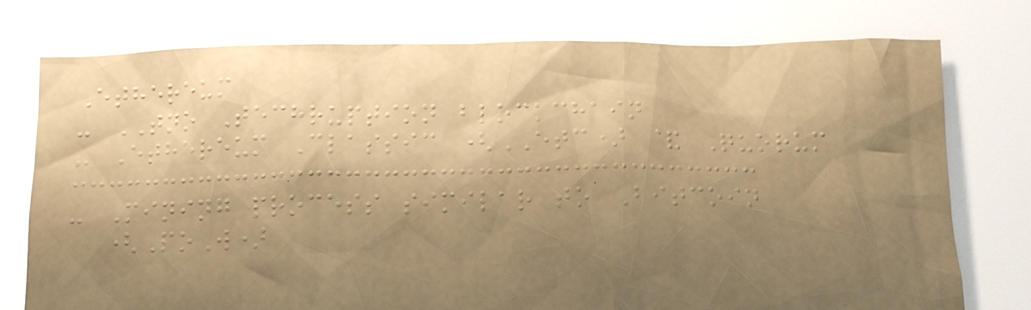Ethereum
- TNO Techruption blockchain
- Ethereum Classic (ETC) & Quorum
- Mining process similar to Bitcoin
(PoW)
